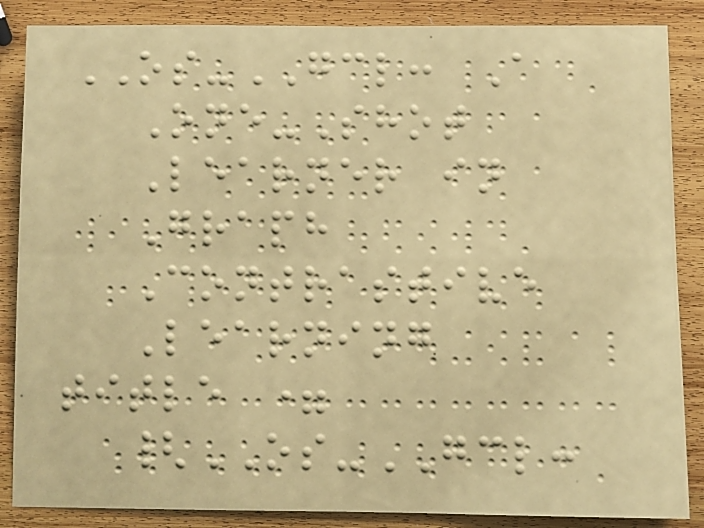OS-GCL: A
One-Shot
Learner in
Graph
Contrastive
Learning
title =
{OS-GCL:
